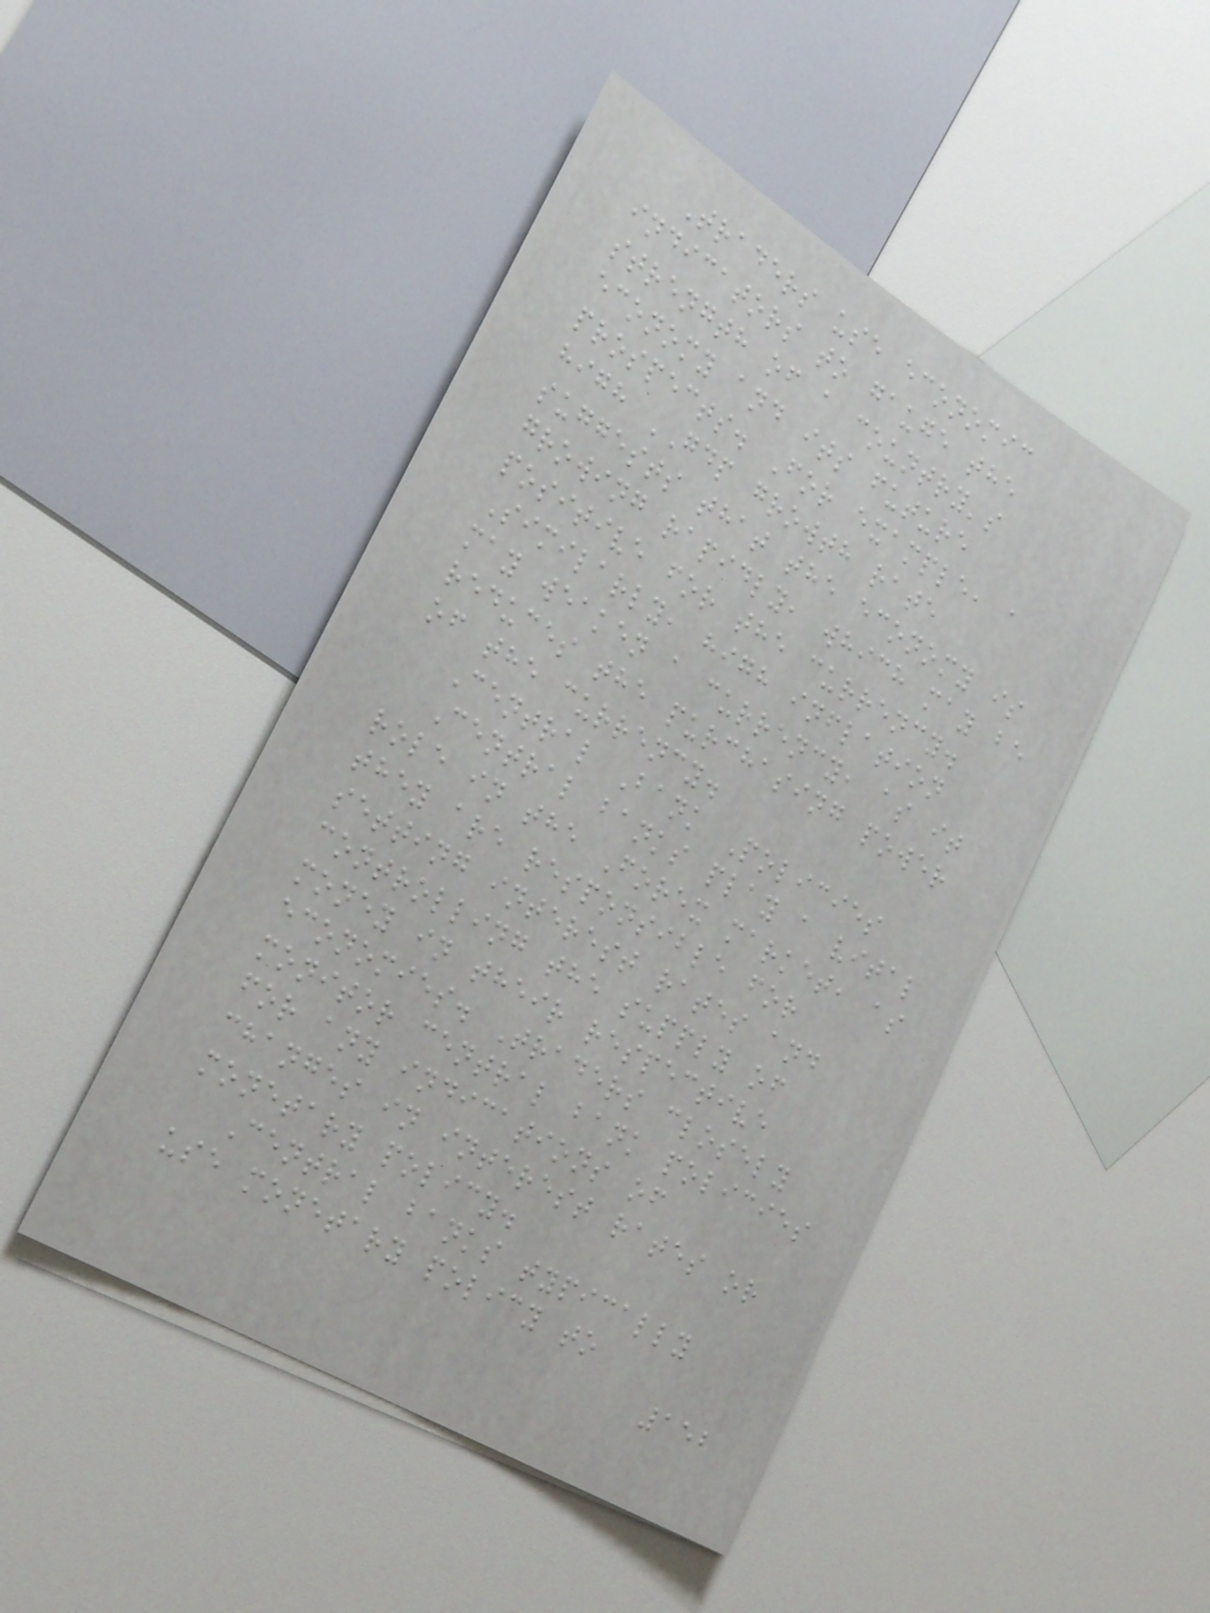Traders use economic
indicators to gauge the
strength of a country's
economy and its future
prospects. For example, a
high GDP growth rate
suggests that the economy is
growing rapidly, which may be
positive for the currency.
Similarly, high inflation
may weaken a currency, as it
reduces the purchasing power
of the currency.
Central Bank Policies
Central banks play a vital
role in the Forex market, as
they are responsible for
setting interest rates and
controlling the supply of
money in their respective
economies. Traders closely
monitor central bank policies
for any indications of
changes in interest rates or
monetary policy.
Central banks typically
use monetary policy to
152
